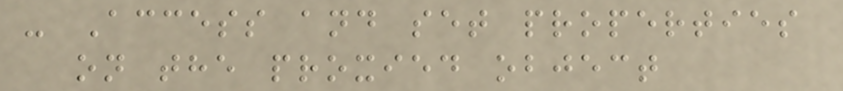- Access and set properties
on the proxied object
